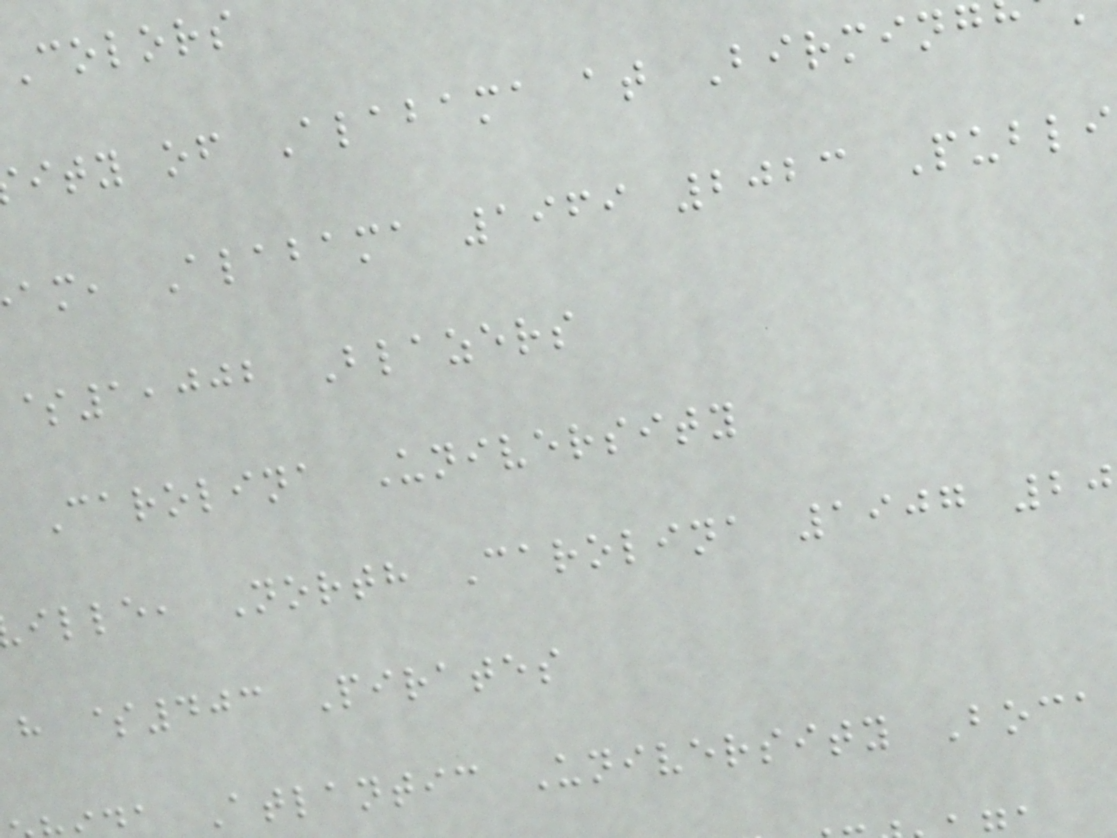Colors
ity of Alabama at Birming
am, Alabama 1969 2023 Publi
$1,002 Blazers
Carolina University
ille, North Carolina 1907 20
h $403 Pirates
a Atlantic University Boca
